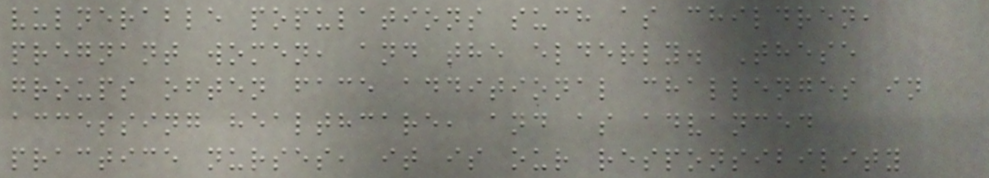vulnerable populations such as children,
pregnant women, and the elderly. These
groups often face additional challenges in
accessing healthcare, and as advanced
practice nurses, it is our responsibility
